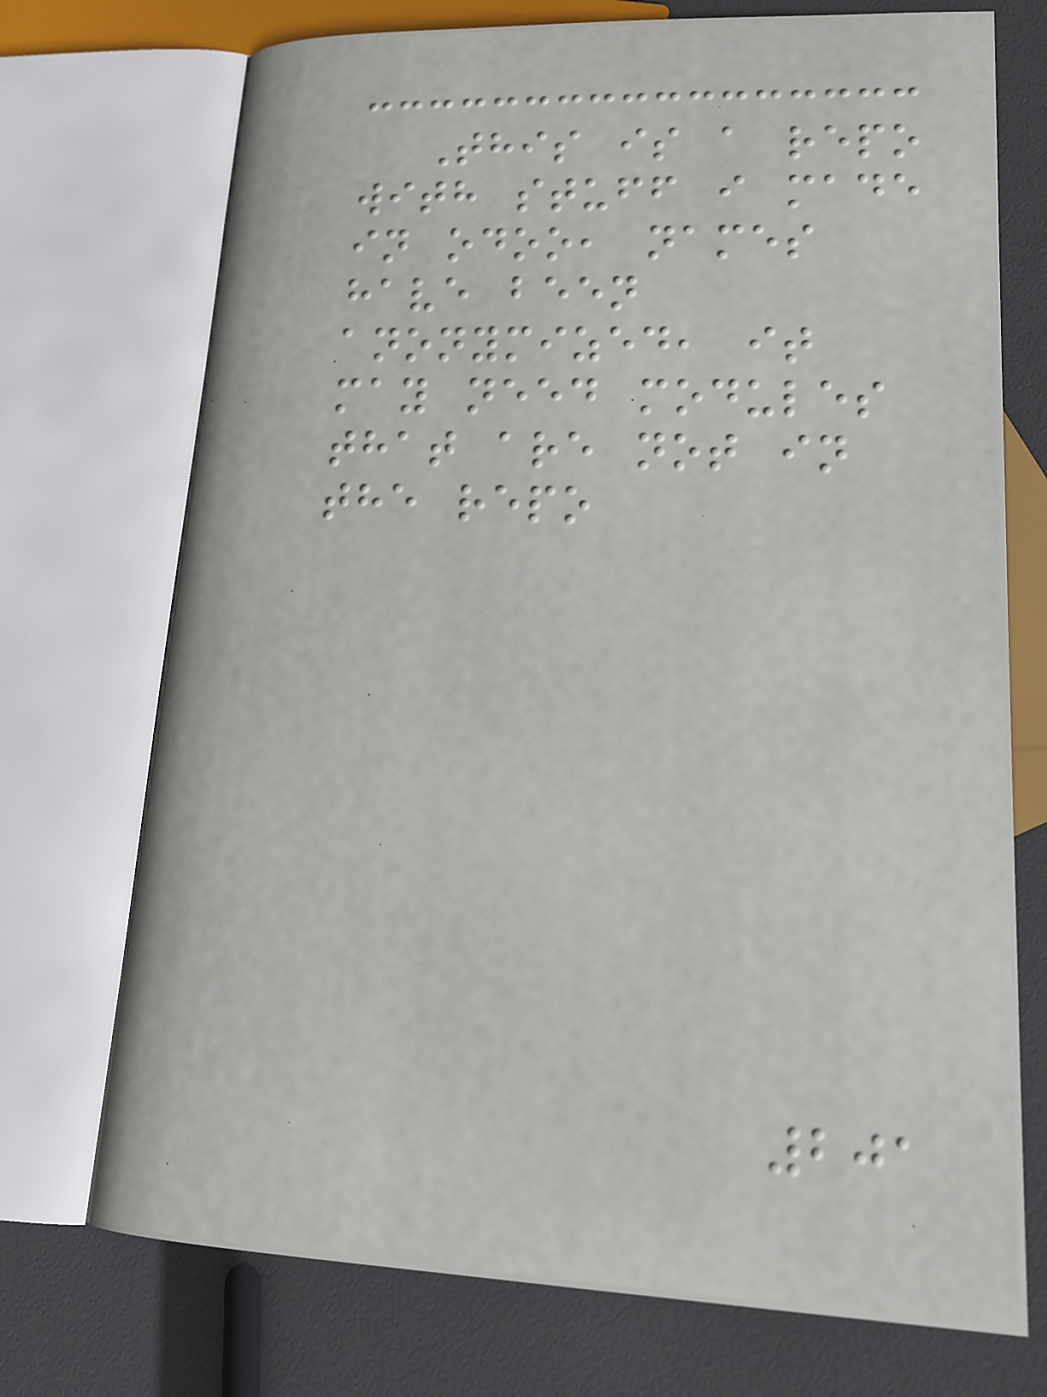This is a repo
with stuff i made
in odoo, names
have been
anonymized, it
may need modules
that are not in
the repo
201
